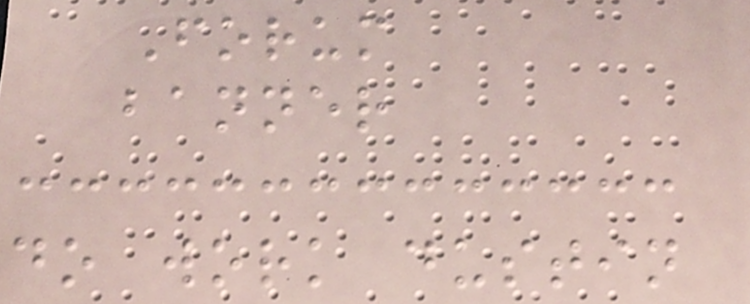Forum
banner
do work dustin
